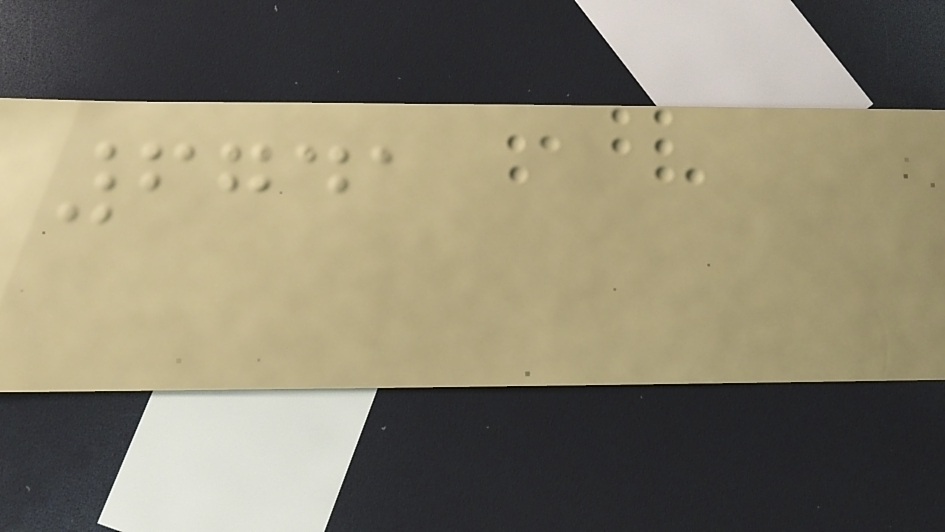6741
